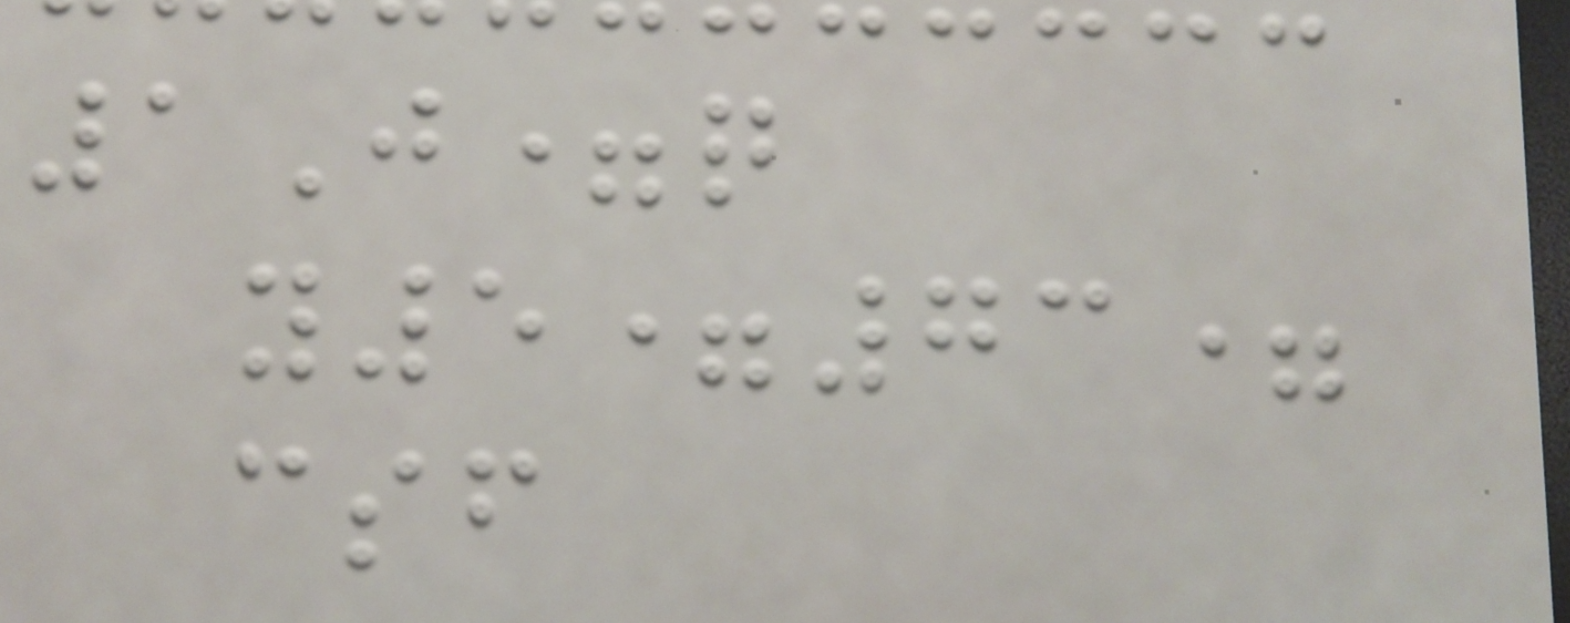1J=q
y5=73=
csf
